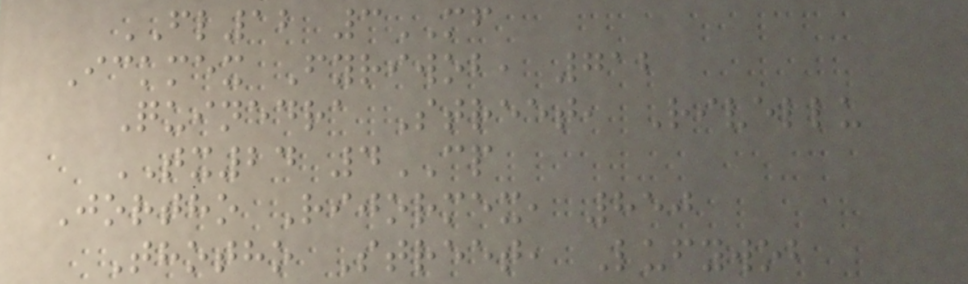FL12 3MF
Ickmex Fyriwob, 712
Quinedra Street, Rivellu
TX24 4CP
Jortho Rijormex, 850
Thotho Street, Lufywob
